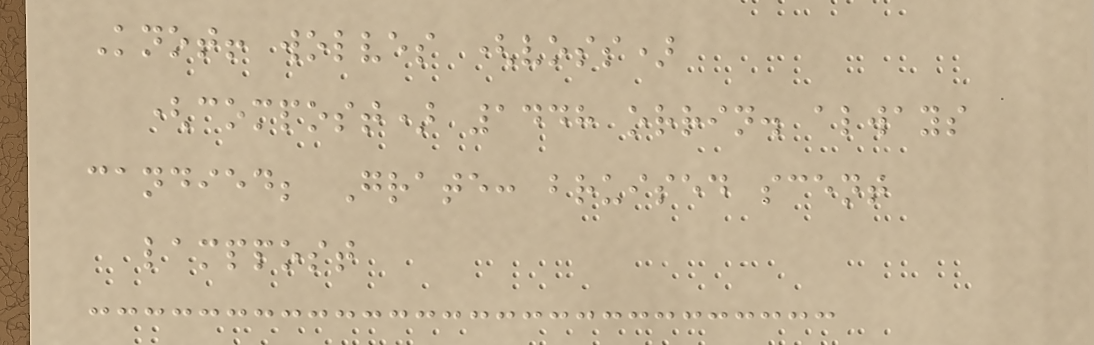Knot! wolves (voss)
(compost) 1448 orrin. always
candied; Grate: bruised scent
lamppost
